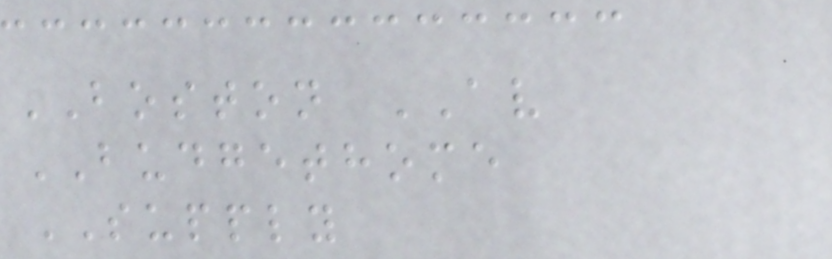BOSTON AV
BUDGETHOME
SUPPLY
